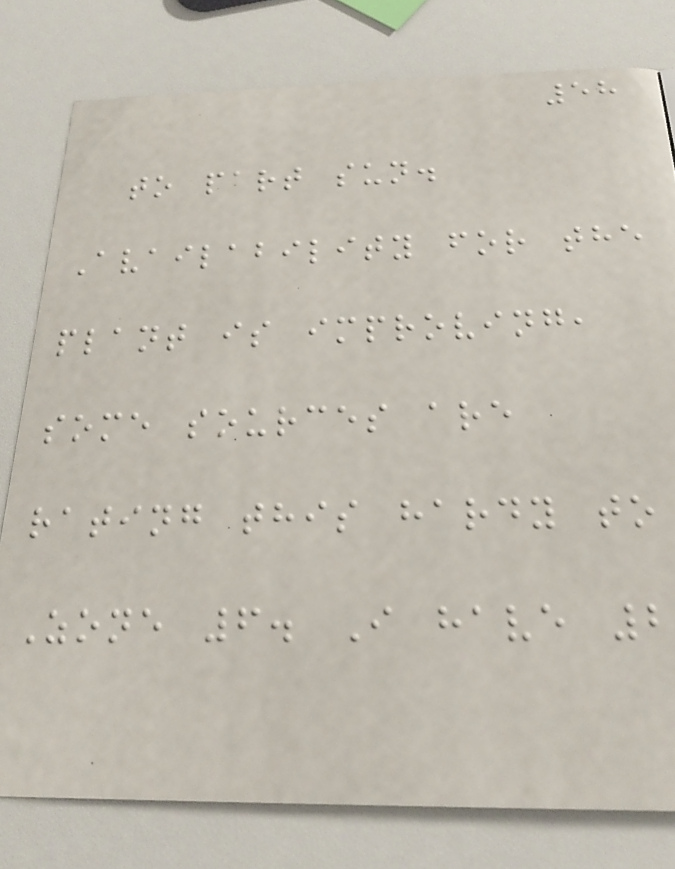58
to part sun.
Availability for the
plant is improving,
some sources are
rating this hardy to
Zone 6. I have 2
